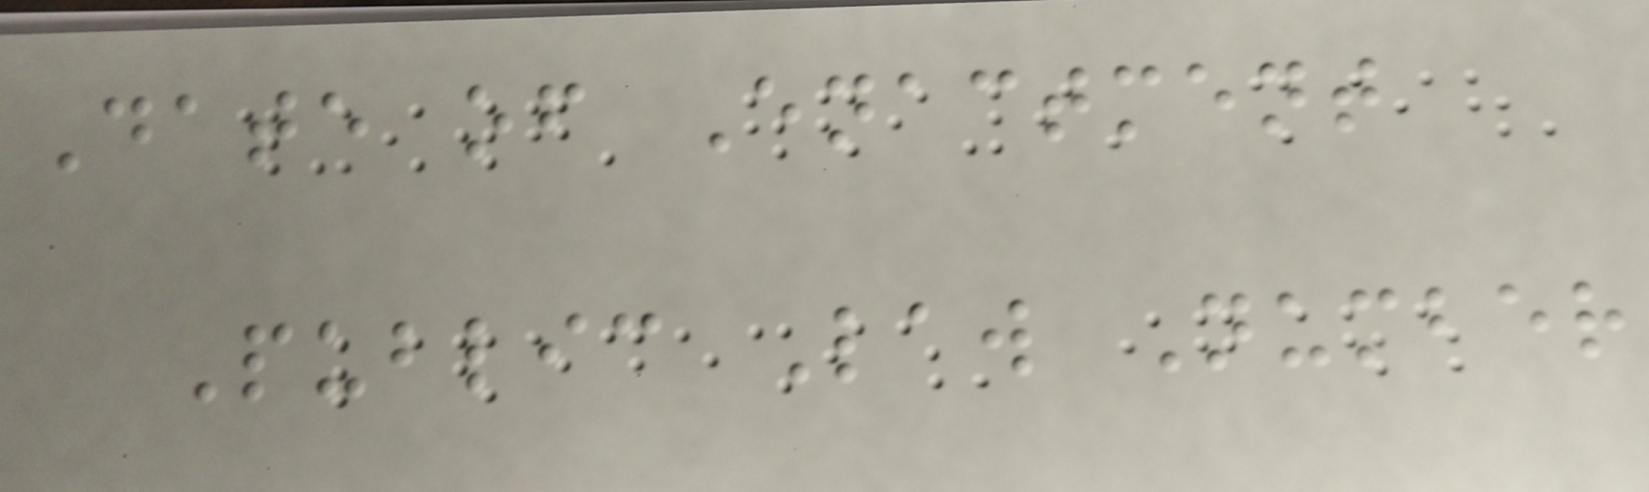Date of Enactment
Public Law Number
